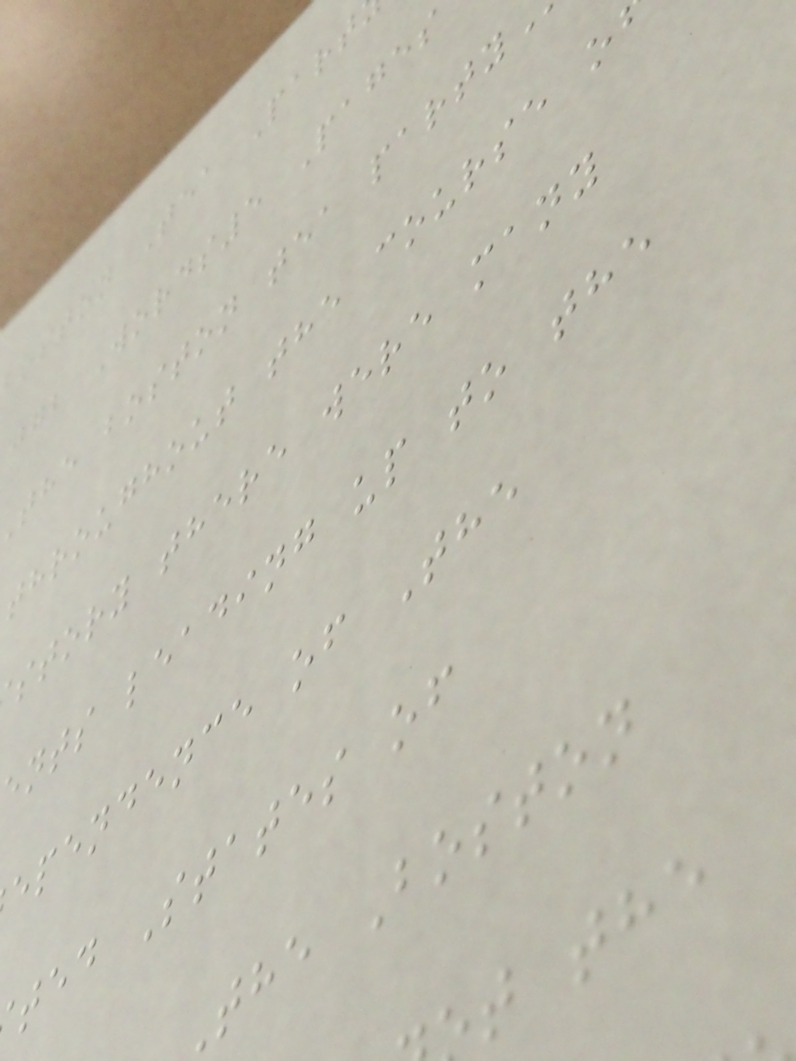oston Tea Part
jgb Words5 Pages
the boston tea
throughout the course o
story there were many
nts leading up to the
ependence of The
ted States of
the Boston
